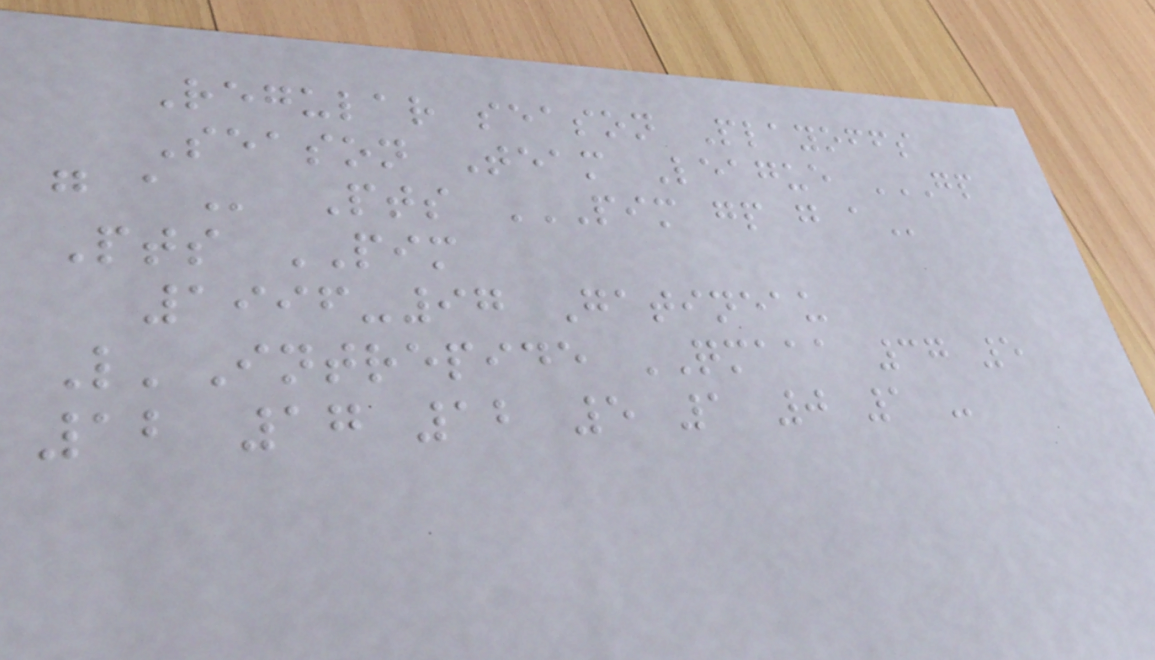Regular season Playoffs
Season Team League GP
G A Pts PIM GP G A
Pts PIM
1996-97 Gatineau
L'Intrepide QMAAA 37 5
12 17 12 5 1 0 1 -
